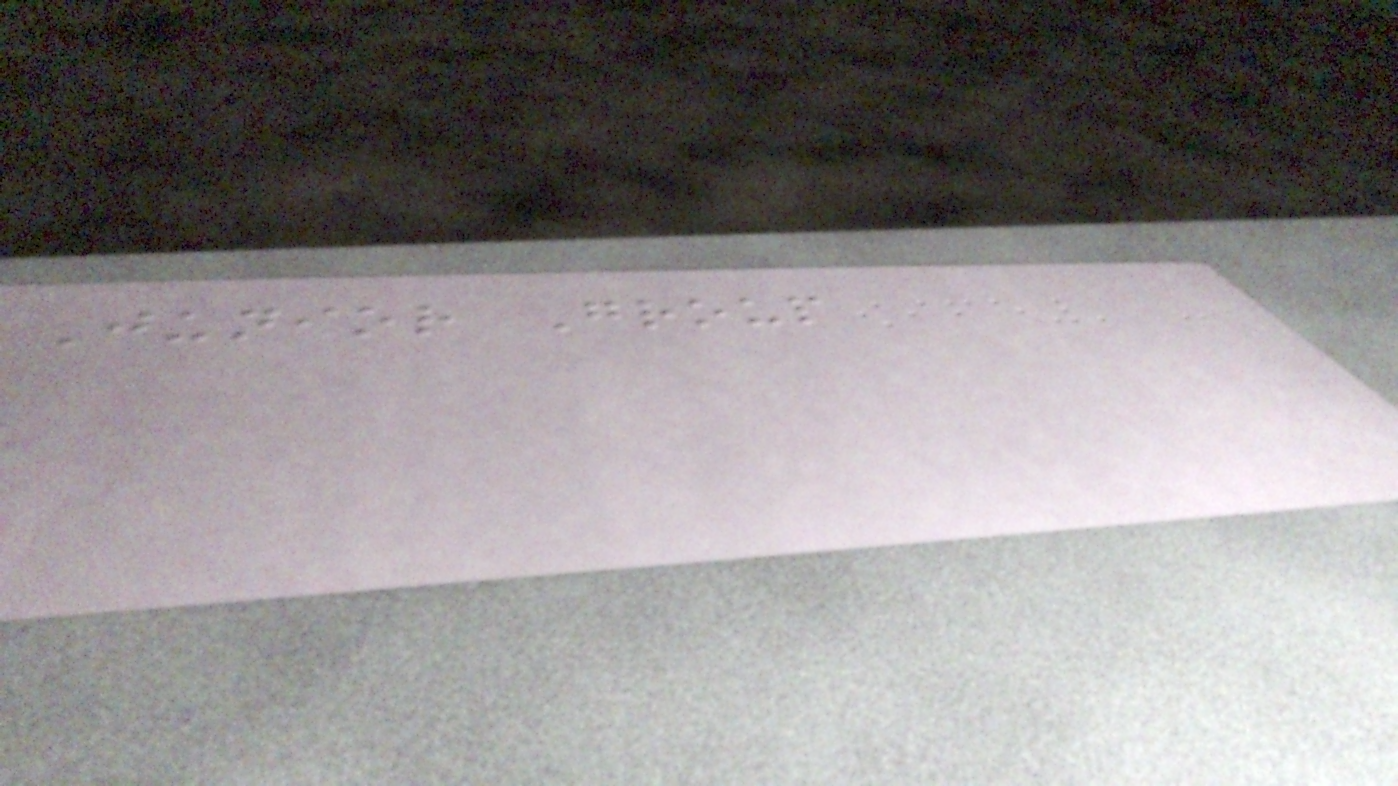Junior Group
